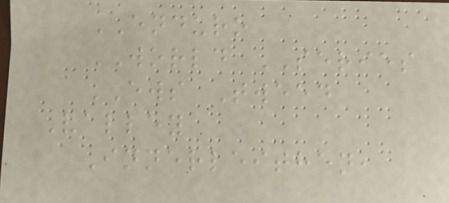ENDURO
WORLD SERIES
EWS Tweed
Valley
Innerleithen,
